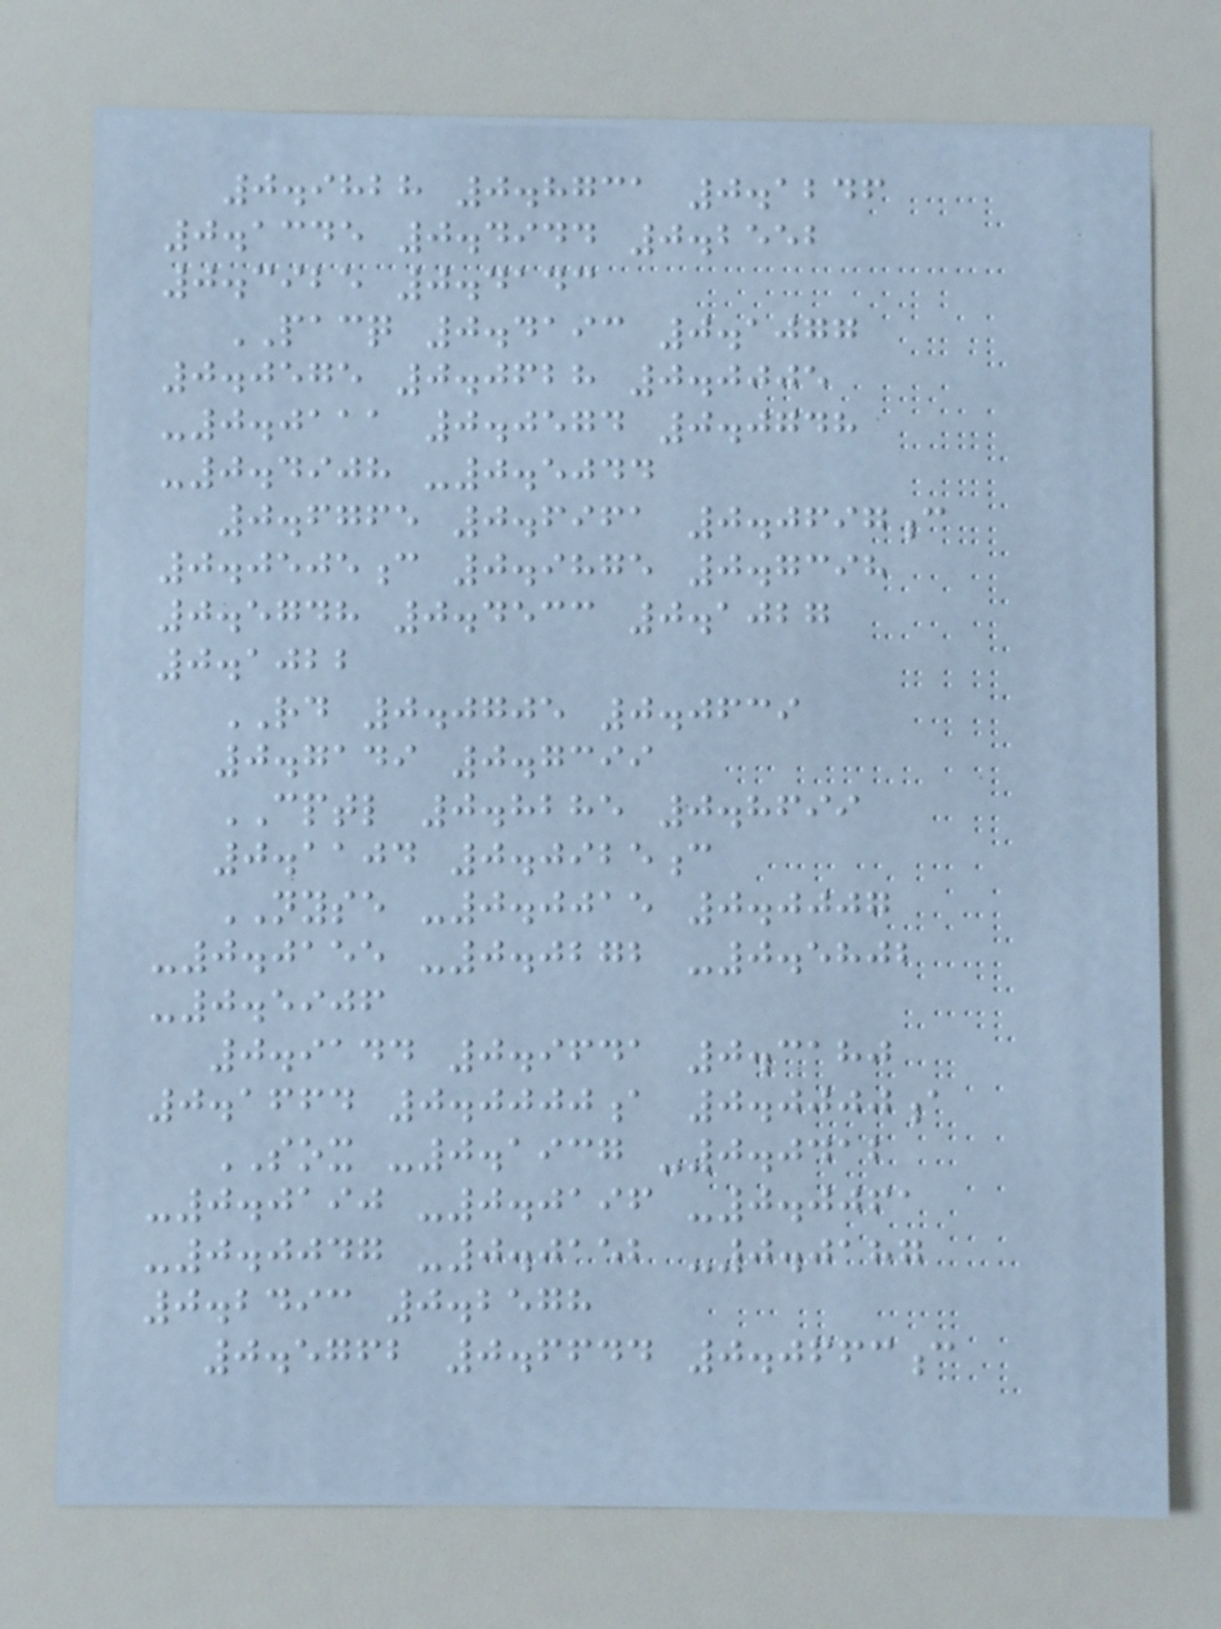0.9828 0.8731 0.1246
0.1345 0.4944 0.2552
0.3925 0.4143
PACQ 0.4193 0.1077
0.0575 0.0628 0.0005
-0.0111 0.0574 0.0748
-0.4908 -0.5044
0.6765 0.6961 0.0697c
0.0505c 0.9875 0.7398
0.5748 0.4533 0.1027
0.1022
RD 0.0705 0.0639
0.7149 0.7399
CPTL 0.8285 0.8699
0.1104 0.0925c
NYSE -0.0015 0.0007
-0.0155 -0.0272 -0.5802
-0.5906
0.9144 0.9641 0.3180
0.1664 0.0000a 0.0000a
SOX -0.1937 -0.0412
-0.0190 -0.0196 -0.0061
-0.0047 -0.0152 -0.0187
0.2493 0.2578
0.5762 0.6644 0.0663c
